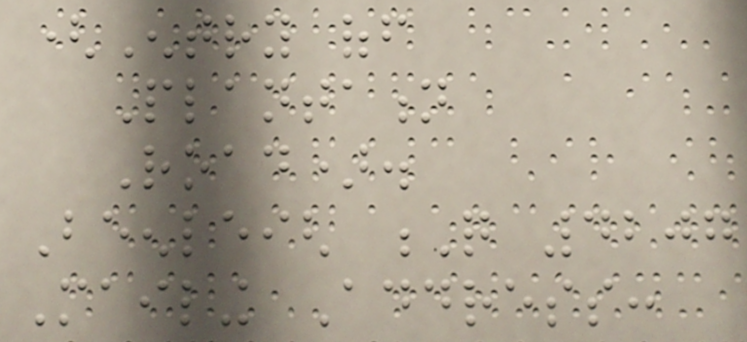(Entry off
Plantation
Road).
Beenleigh Q 4207
Mailing Address:
